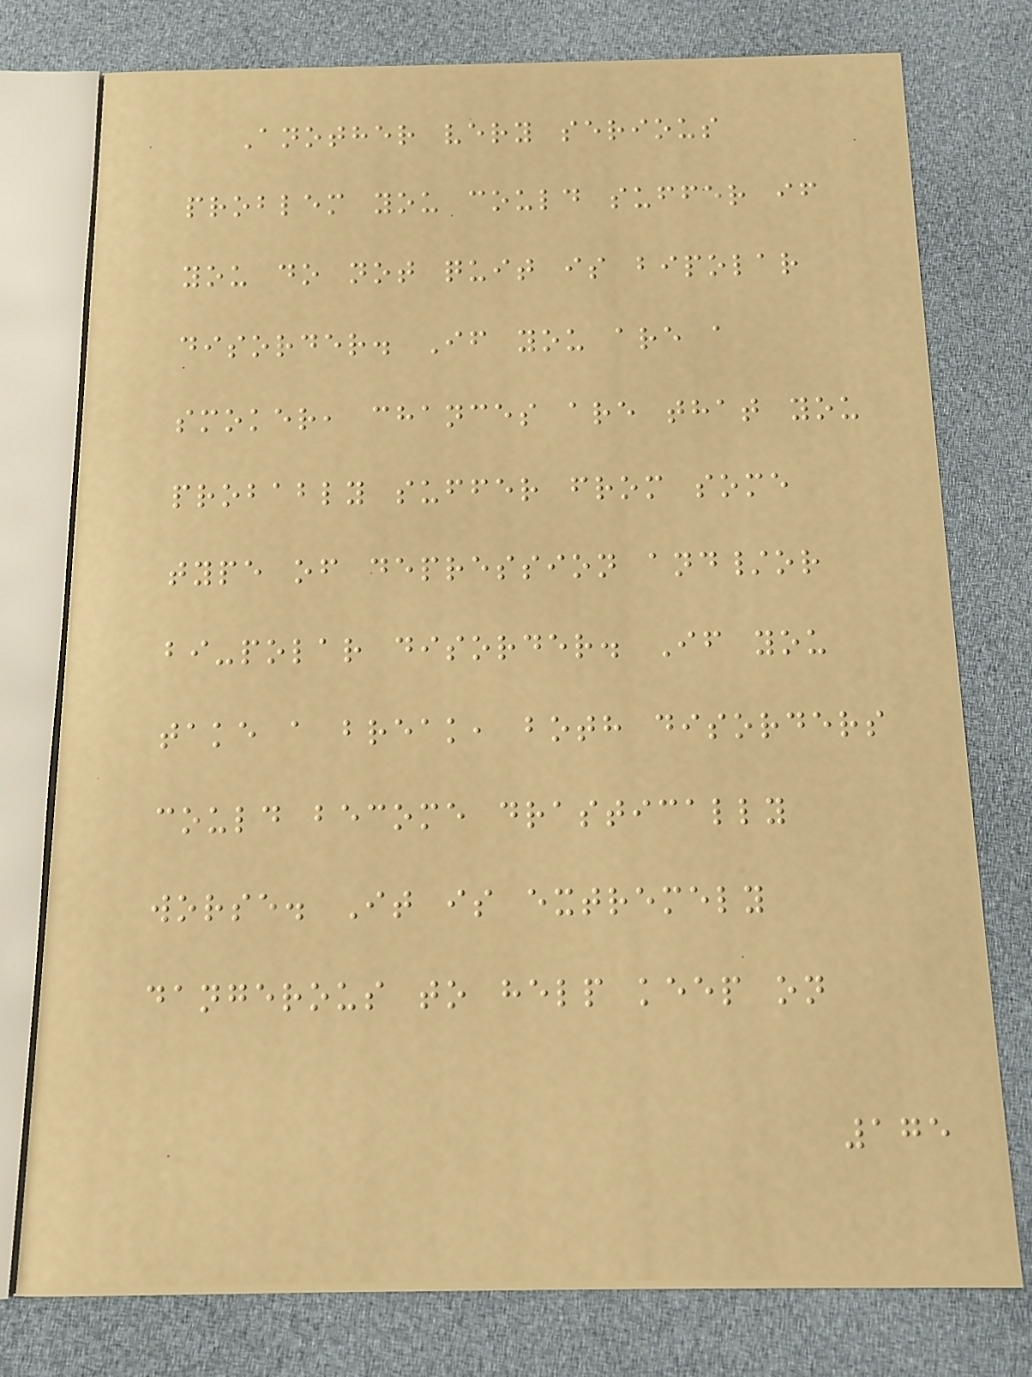Another very serious
problem you could suffer if
you do not quit is bipolar
disorder. If you are a
smoker, chances are that you
probably suffer from some
type of depression and/or
bi-polar disorder. If you
take a break, both disorders
could become drastically
worse. It is extremely
dangerous to help keep on
175
